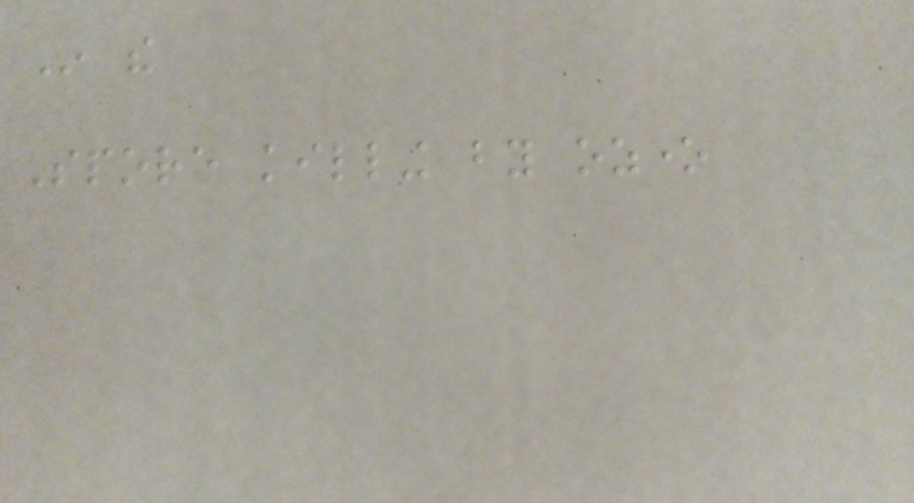In the
Spore killing by ozone
